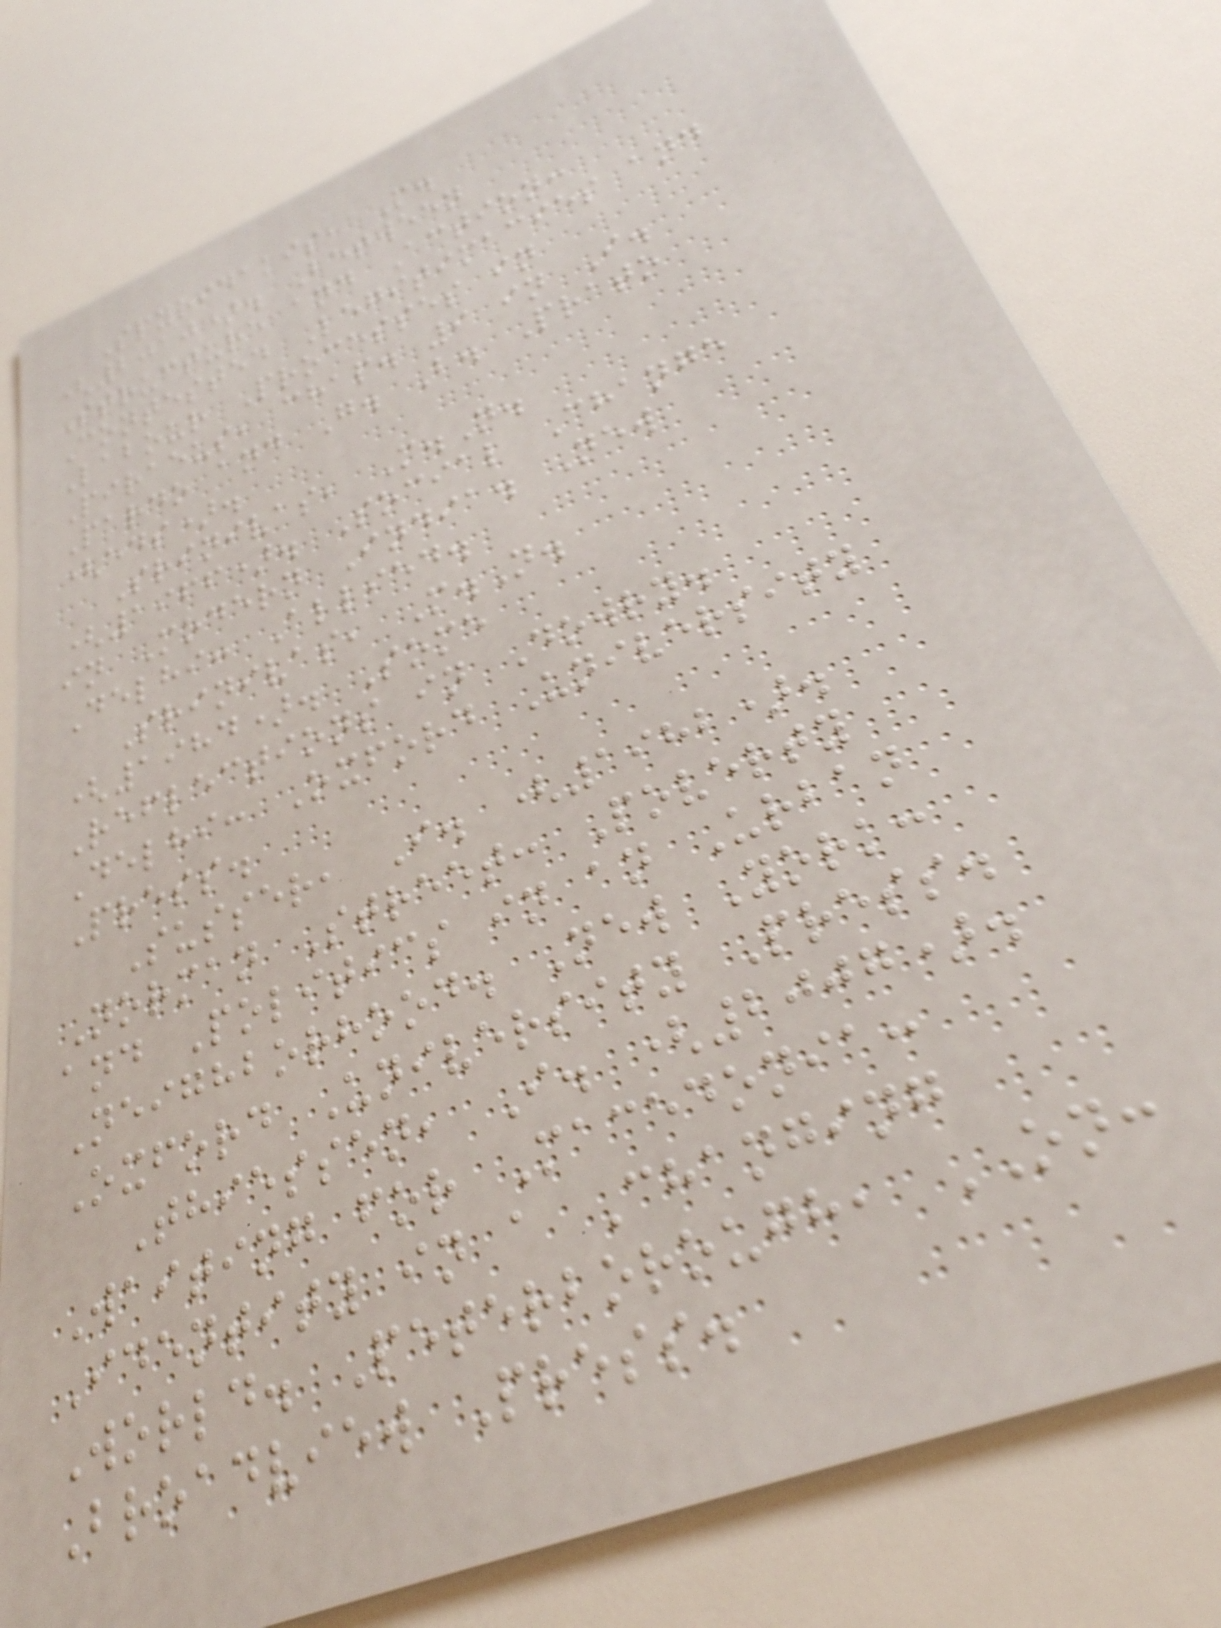Spyridakis, M.
(2010). Between
Structure and Action:
Contested Legitimacies and
Labour Processes in
Piraeus, chap. 9 in I.
Pardo and G. B. Prato
(eds).
Srinivas, M.N.
(1966). Social Change
in Modern India. New
Delhi: Allied.
Srinivas, M.N.
(1984). Some
Reflections in Dowry.
Delhi: Oxford University
Press.
Susser, I. (1982).
Norman Street: Poverty
and Politics in an Urban
Neighborhood. New York:
Oxford University Press.
Thiessen, I. (2007).
Waiting for Macedonia:
Identity in a Changing
World. Peterborough, ON:
Broadview Press.
